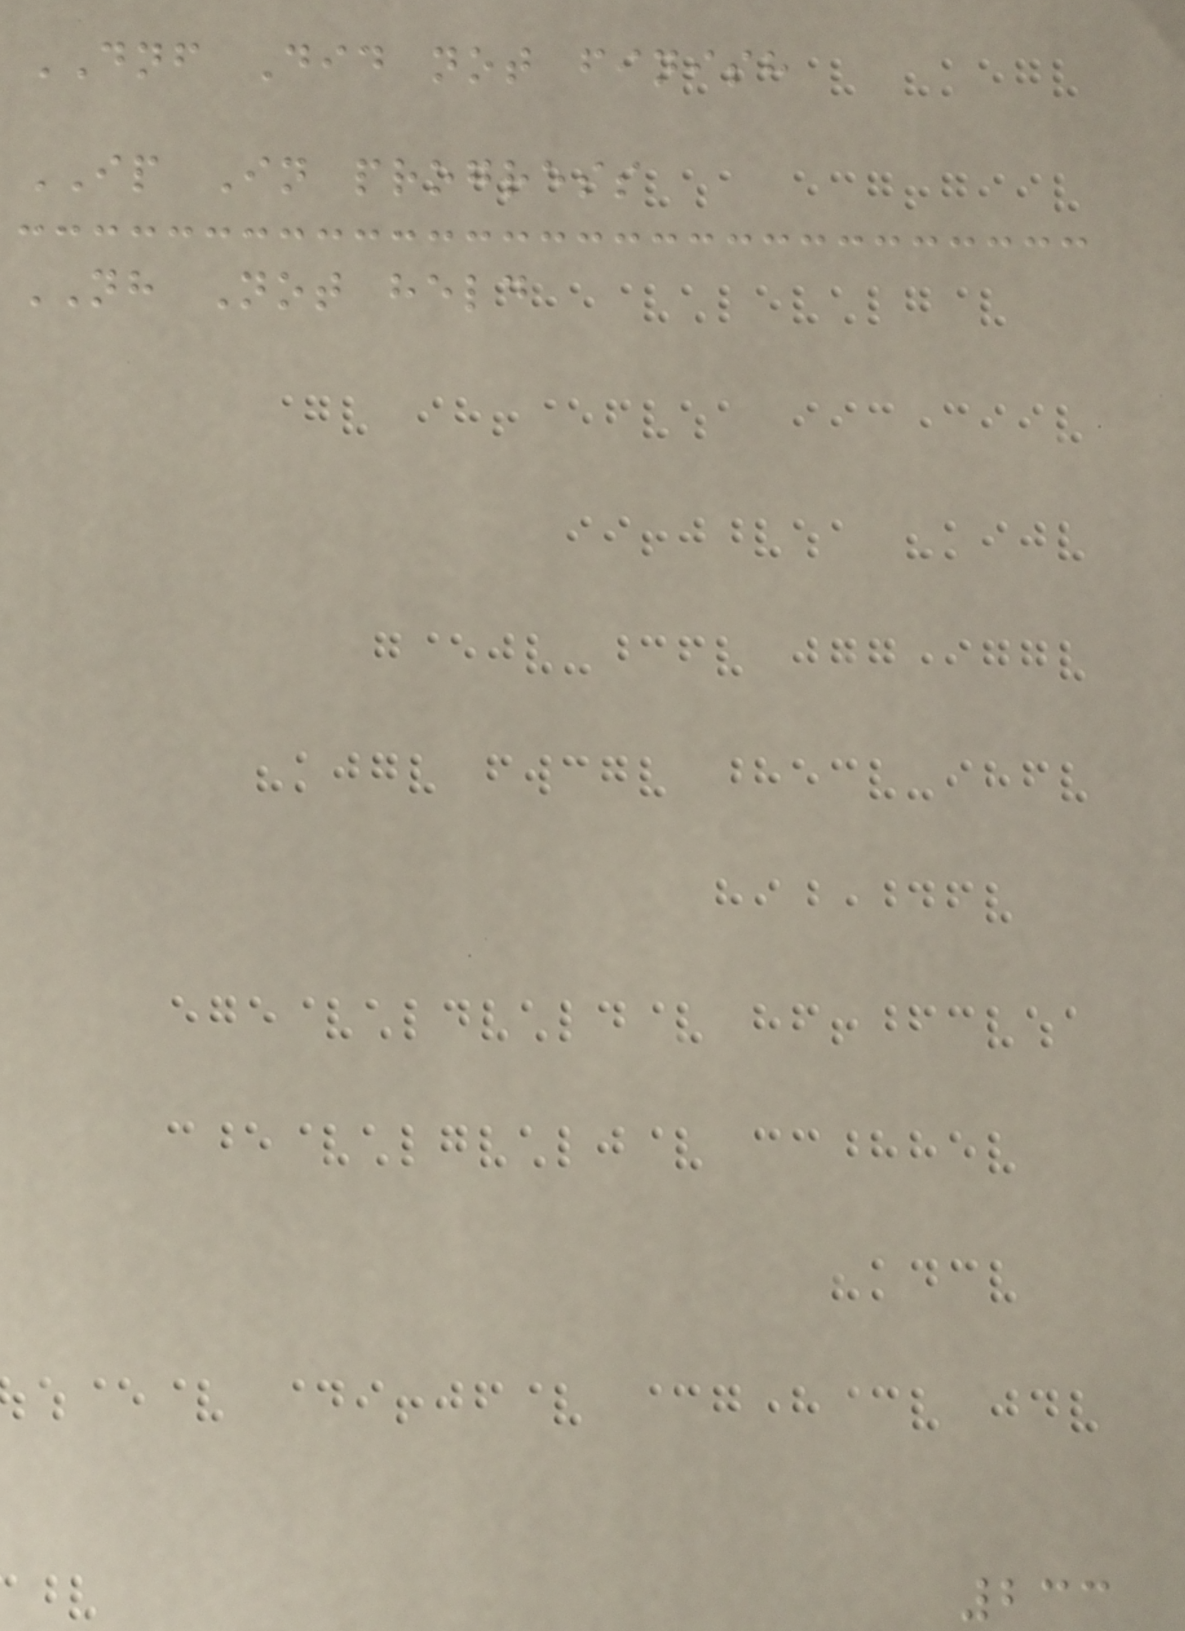DNF Did not finish
IP In progress
NH Not held
233
